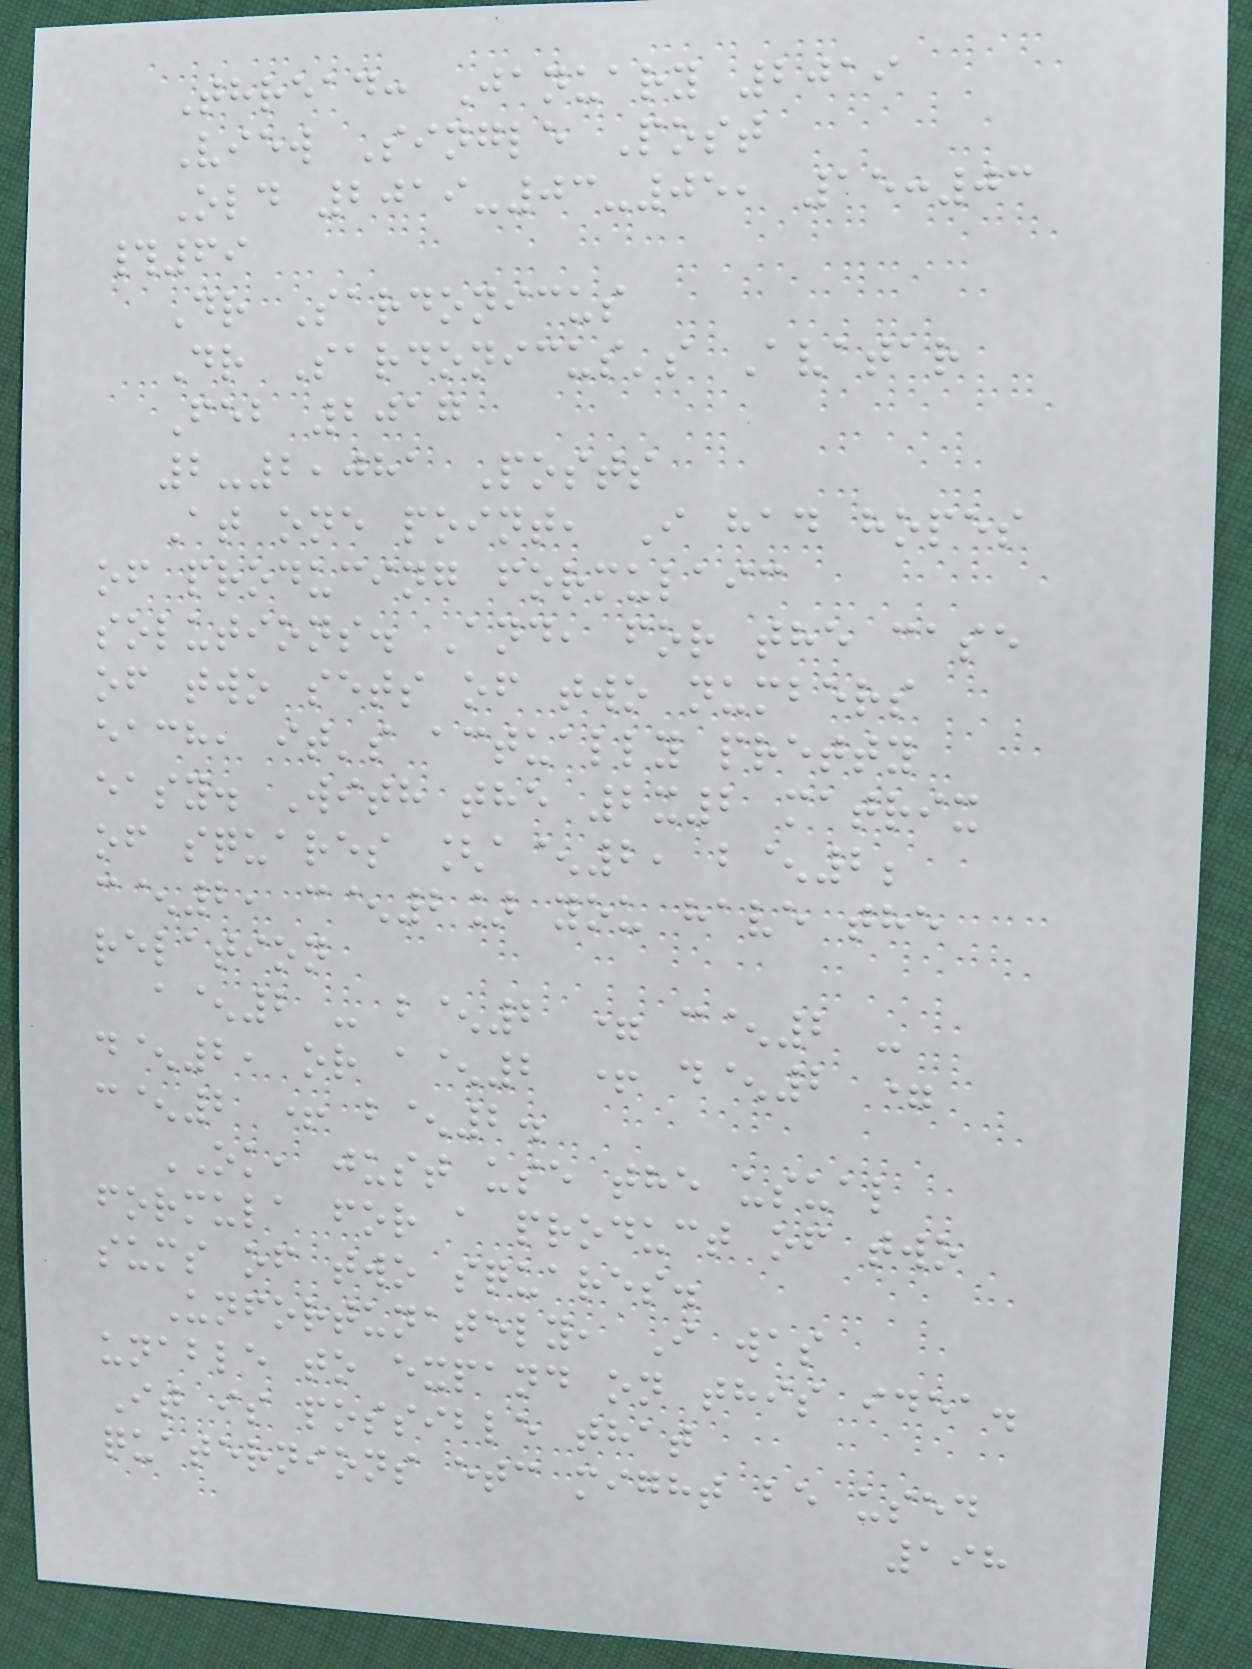Thread: January 2019
View Single Post
Old 2019-03-05, 15:03
#69
Dr Sardonicus
Dr Sardonicus's Avatar
Feb 2017
2-2,081 Posts
At one point, I had hopes
of producing formulaic
solutions. And, for the case
of two sets of two numbers
each, it's actually pretty
easy. With the 2x2 matrix
of squares [a^2, b^2;
c^2, c^2] you have the
relation
a^2 - b^2 = c^2 -
d^2, or a^2 + d^2 =
c^2 + b^2.
OK, just use the usual
formula for a product of two
sums of two squares.
Unfortunately, I was
unable to expand on this idea.
It is possible that
quaternions etc might be used
198
